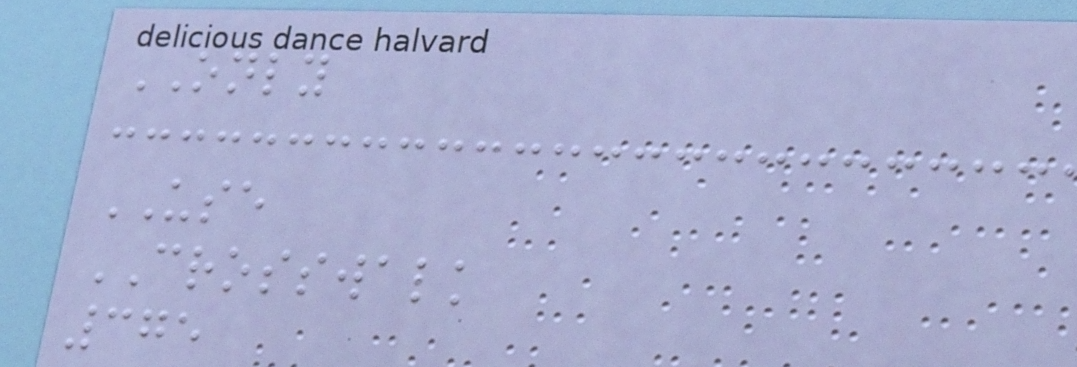ONLY
USE
CROSSWALK
375
